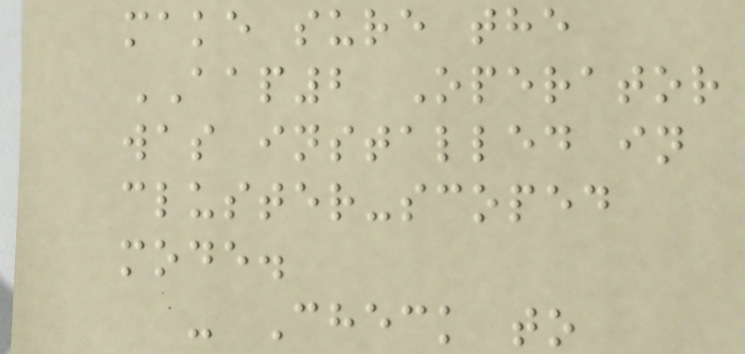make sure the
AAP2 Operator
was installed in
cluster-scoped
mode.
- Check to
